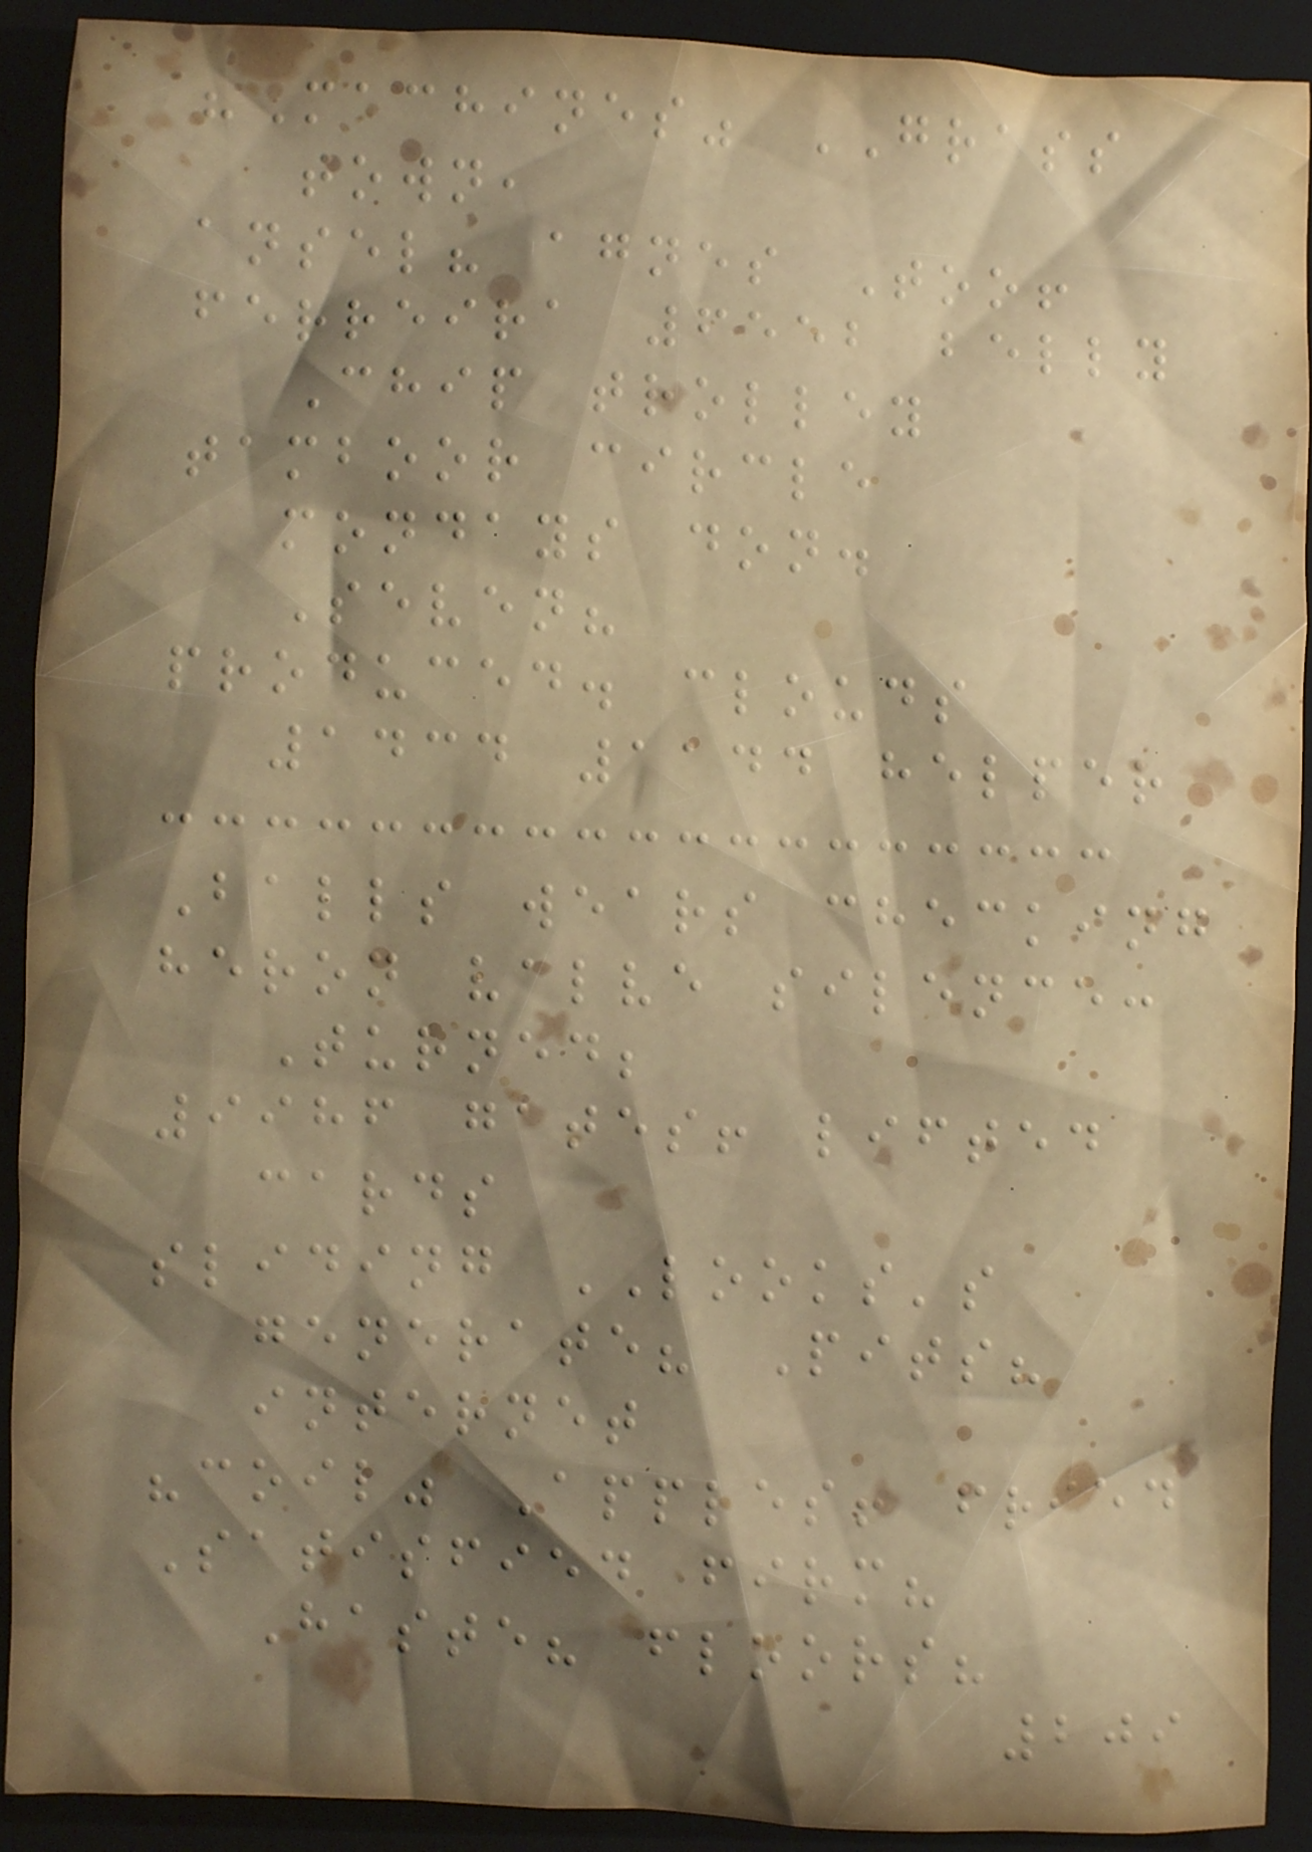"Machines" GRASS
town,
ansel? agnes Too!
ferreira 6552 belly
Chip trolley
tamboor circle
mondays don.
Seven?
produced. clouds
1434 1144 helper
Balls wears checking
heron valve silence:
Turned;
9986 gates! lifted
cards
sliding LOOKS's
generate? Pits?
internet
"coil" Apples! fried
Satisfied firm?
Haste? floors?
209
